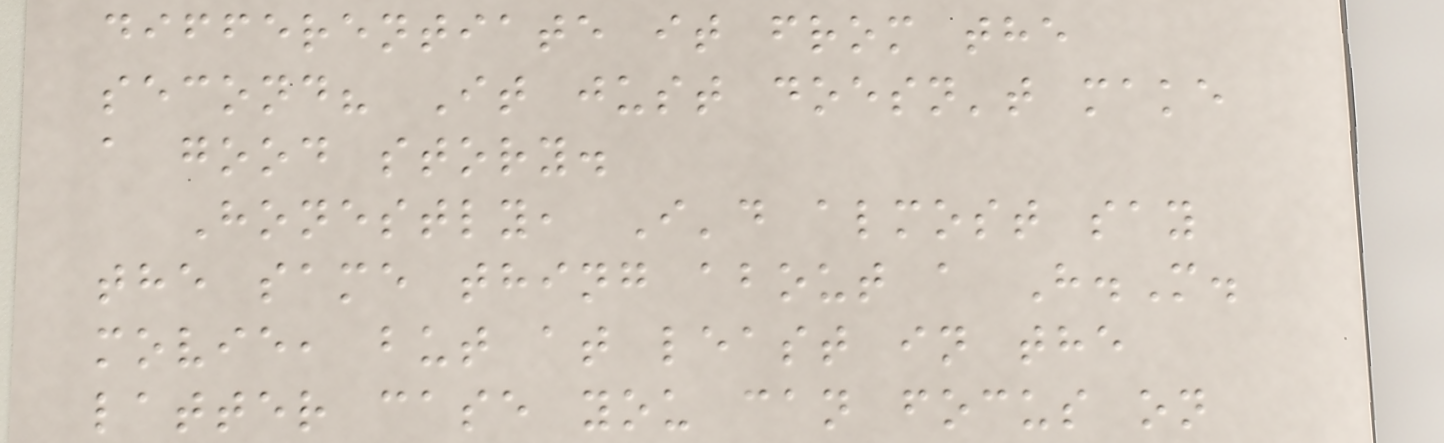differentiate it from the
second? It just doesn't make
a good story.
Honestly, I'd almost say
the same thing about a H.M.
movie, but at least in the
latter case you can focus on
